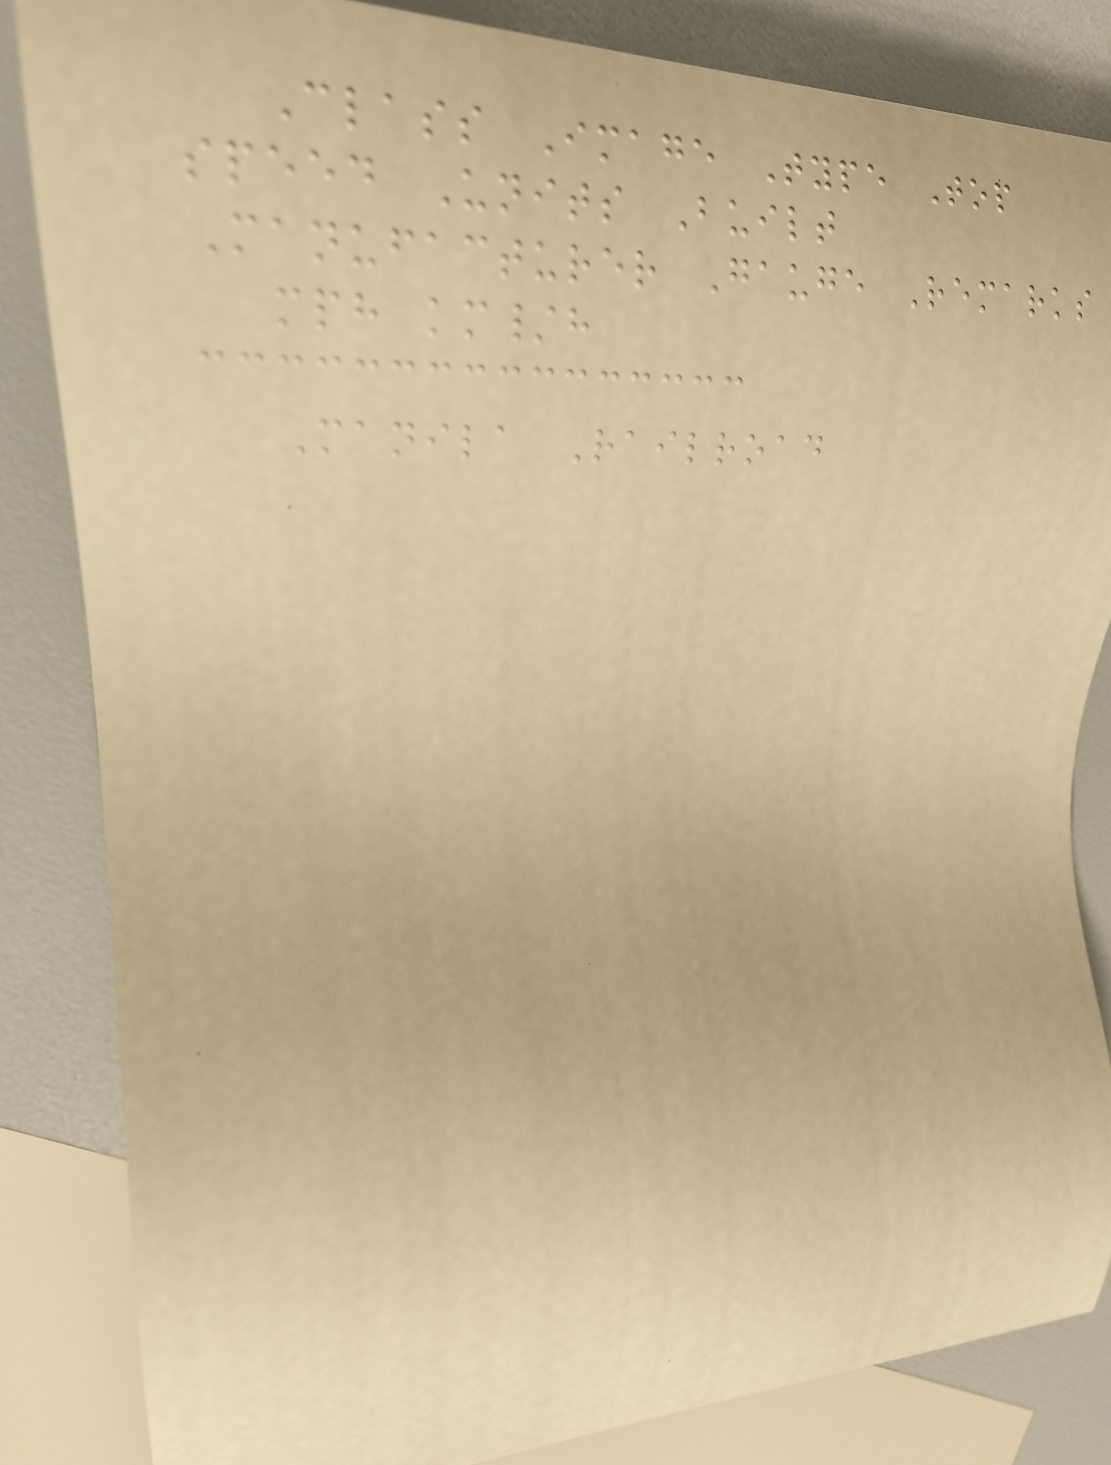Class Image Type Top
speed Units Built
Manufacturer Gauge Remarks
mph km/h
Manila Railroad
